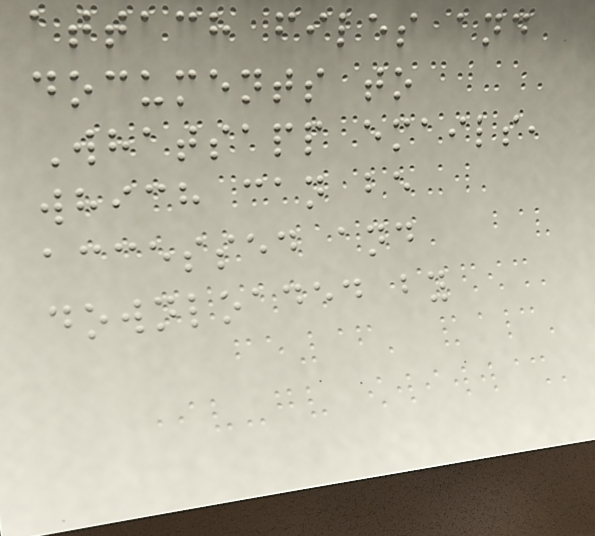attach files and
documents to
Whatsapp emails,
which can be
accessed and
downloaded by
